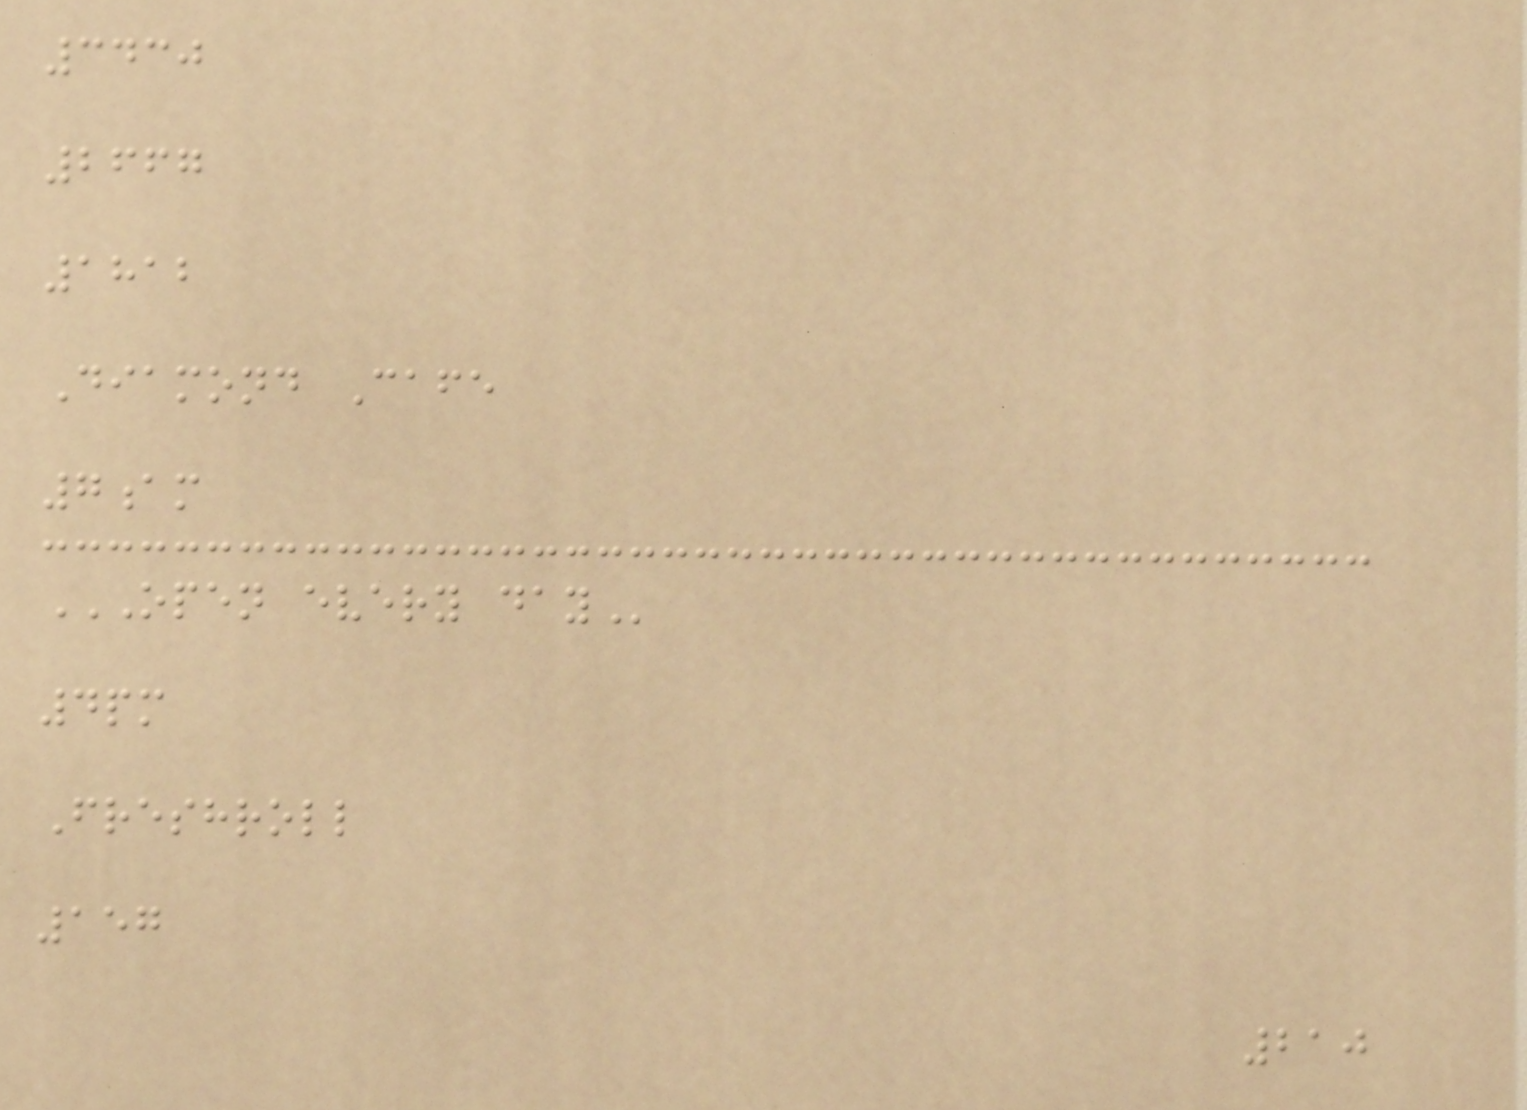3430
2667
1812
Diamond Cafe
7am
OPEN EVERY DAY
4pm
Freshroll
157
210
